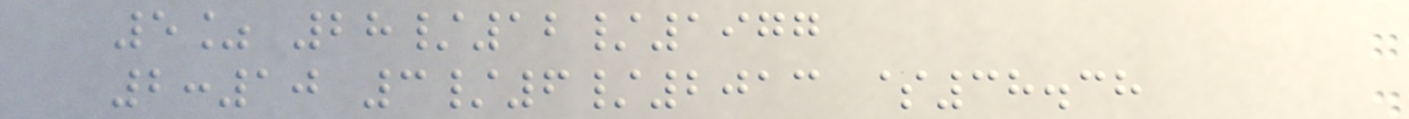5% 28/12/1977
2:10 3/6/2013 $38.38
